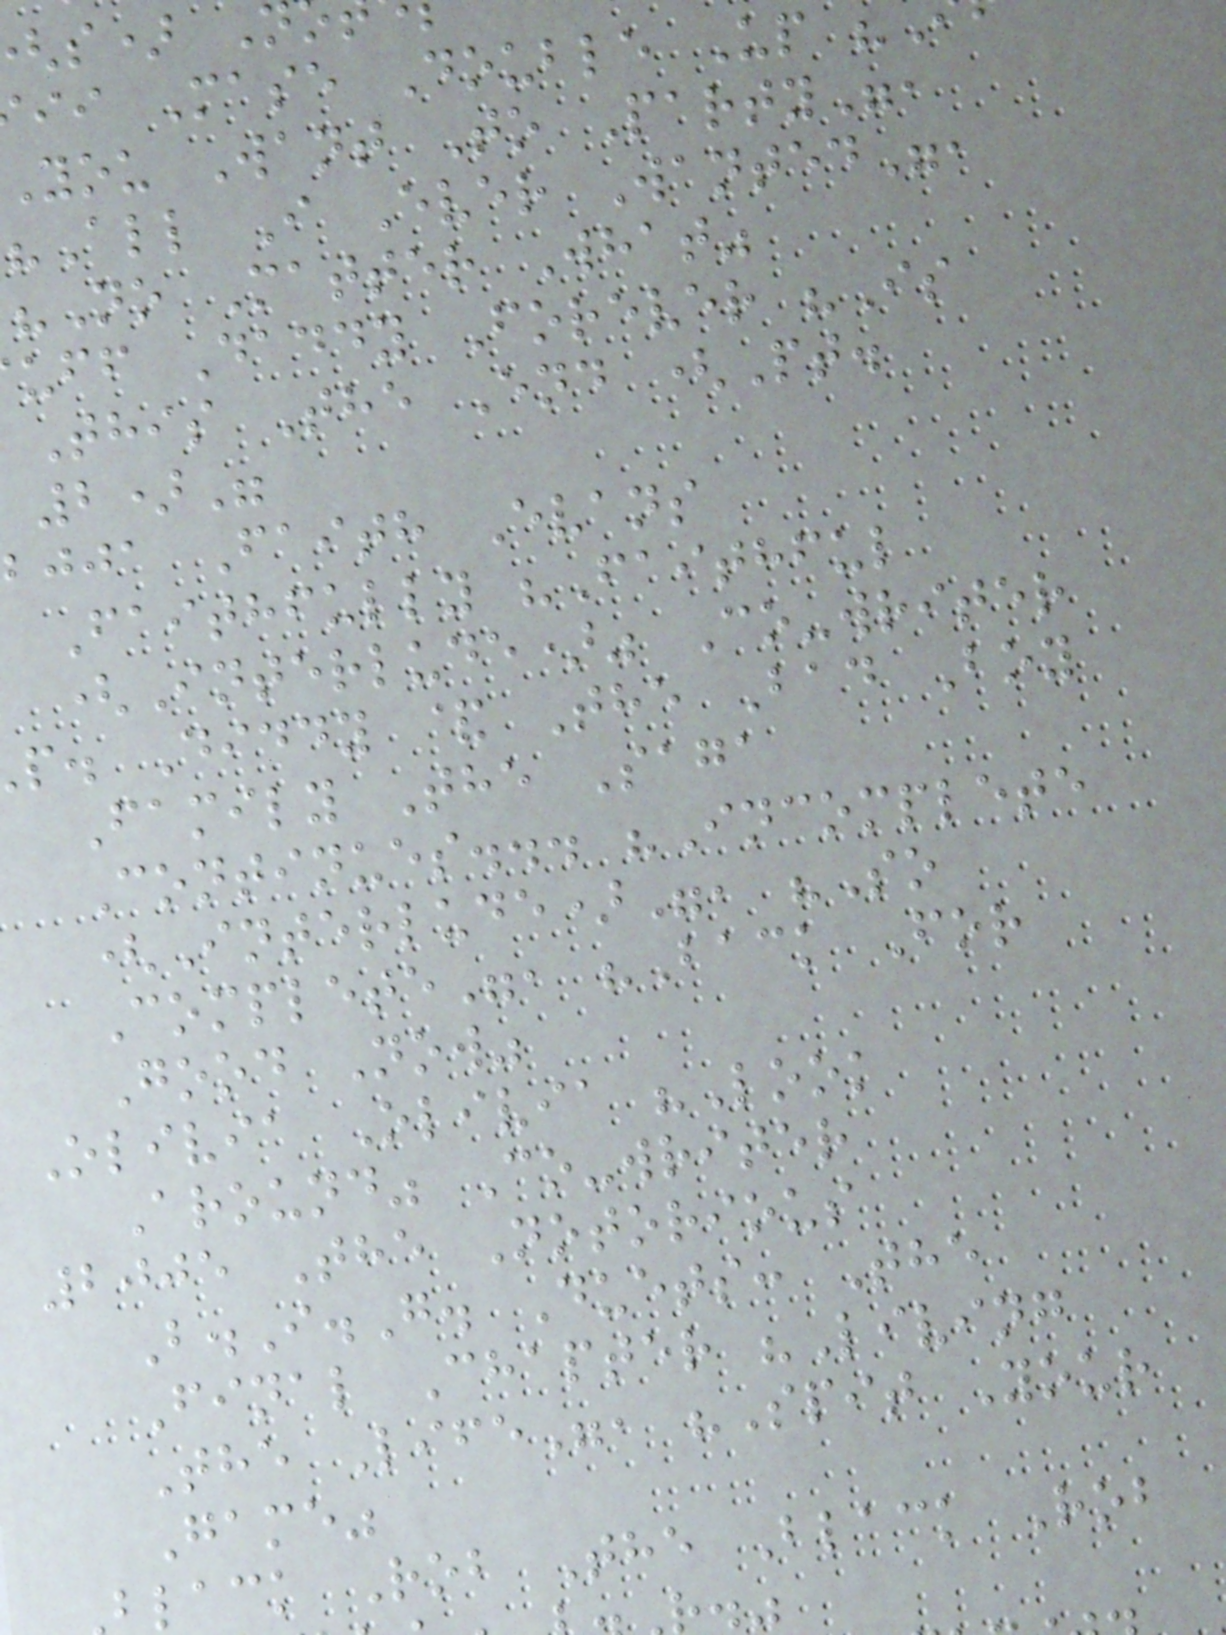ii Mase Double Up
you Want To Party",
"All I Ever Wanted",
"No Matter What"
uff Daddy Forever "Is
This The End (Pt.
2)"
bjja Faith Evans
Faithfully "Faithful
(Interlude)" Co-writer
p. Diddy & The Bad Boy
Family The Saga
Continues... "Incomplete
(Interlude)", "So
Complete", "Back For
Good Now"
Olivia Olivia "Look
Around" Co-writer
2005 The Notorious
B.I.G. Duets: The
Final Chapter "Living
The Life", "Spit Your
Game"
lack Rob The Black Rob
